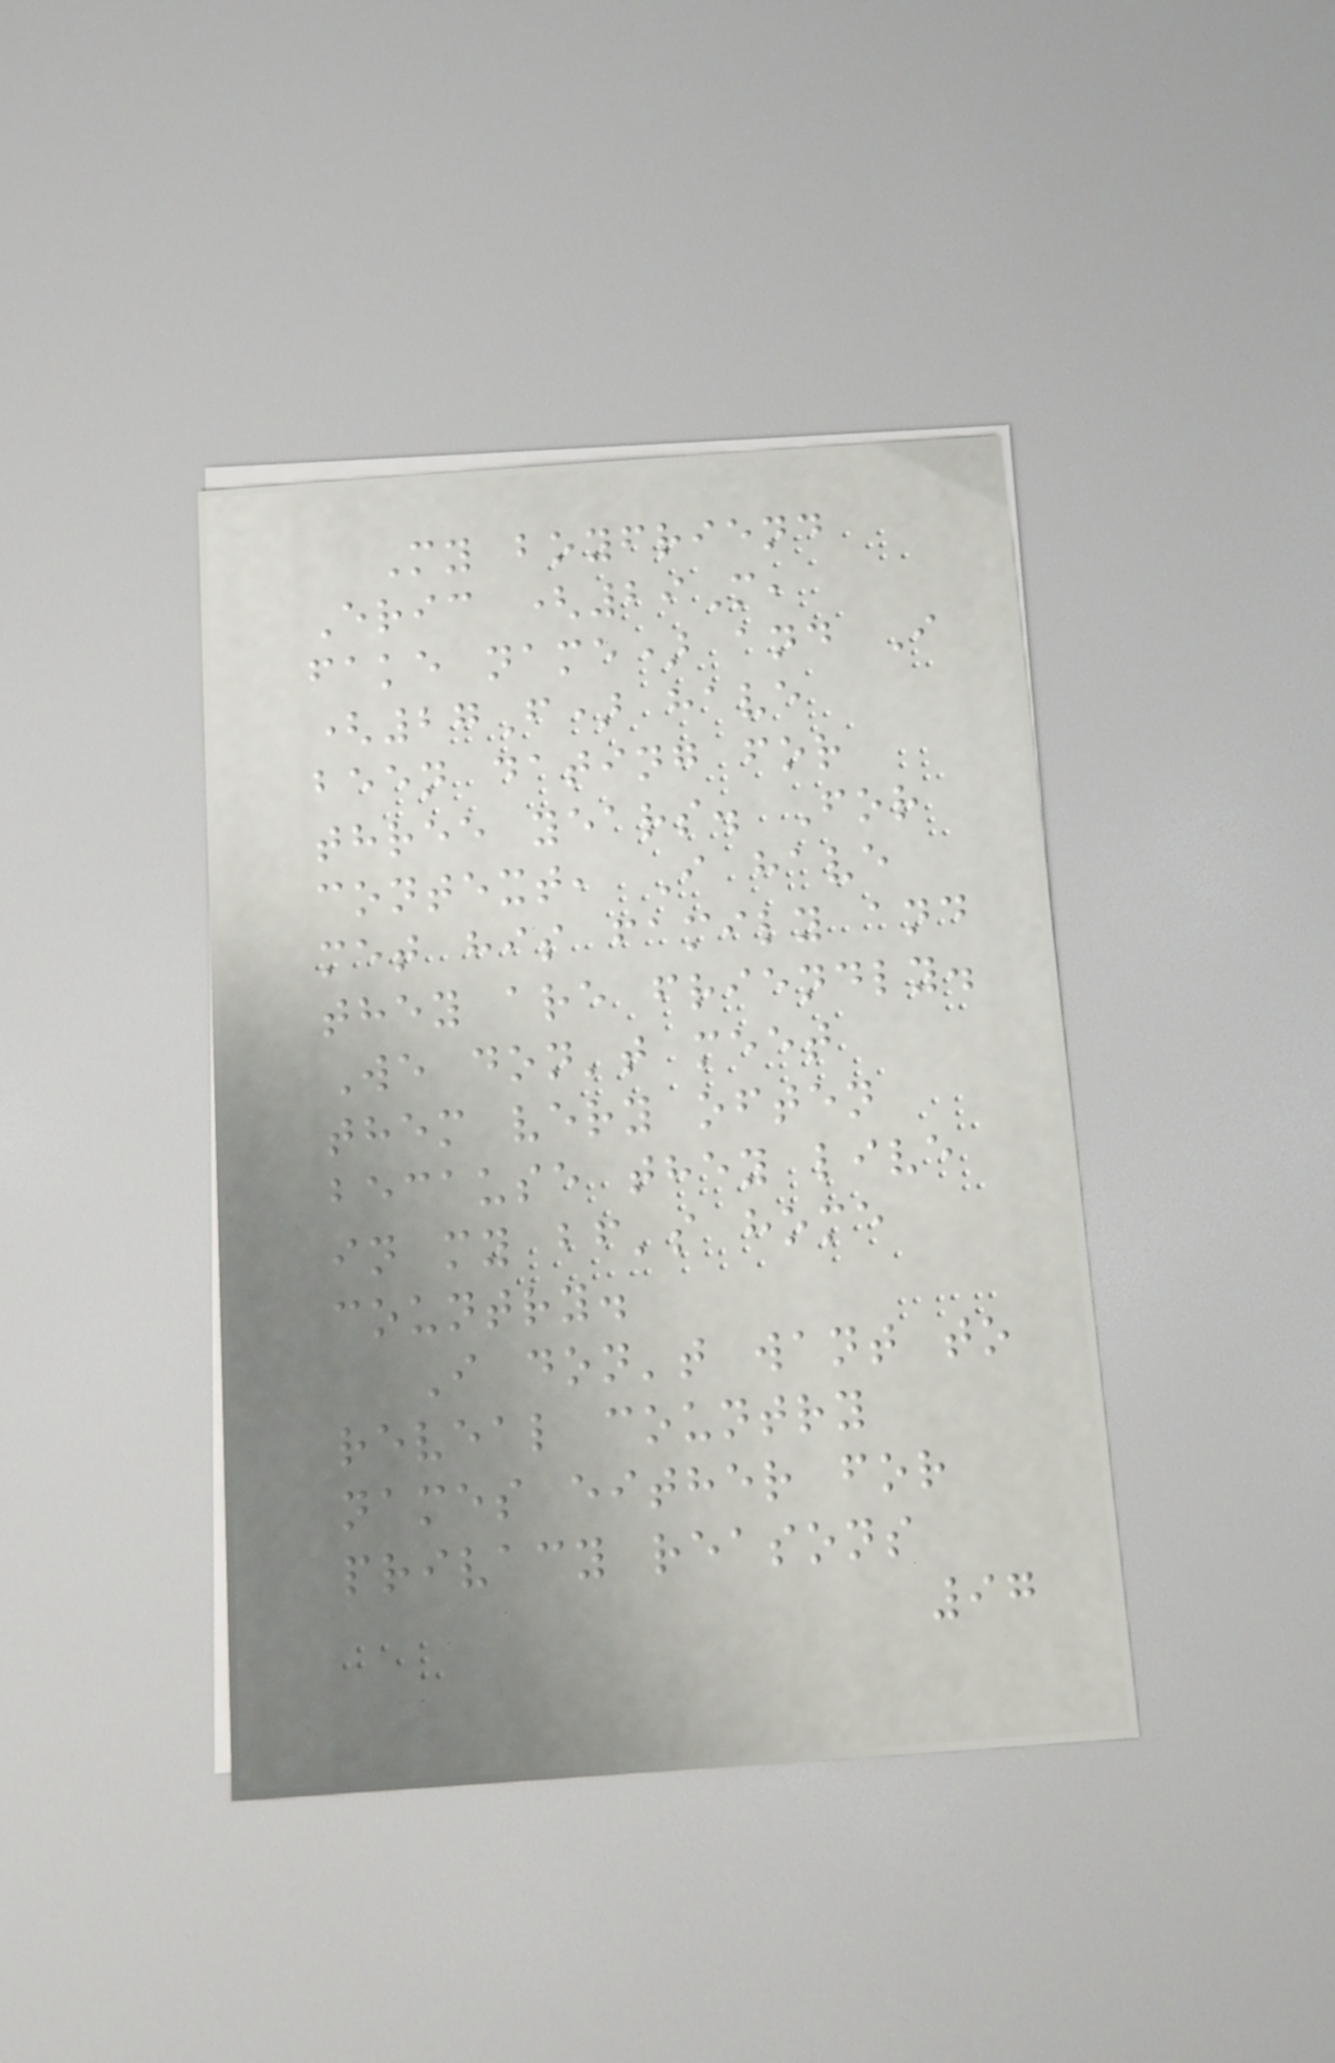My boyfriend
Eric (29M,
fake name) and I
(27F) have
been dating for
three years. For
context, I have
met his family and
they are friendly.
We don't meet
them very often
because they live
in my bf's home
country.
I don't want to
reveal country
names either for
privacy reasons
97
